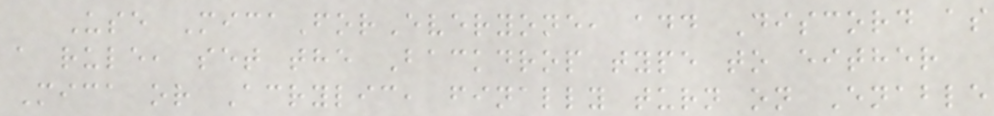Use MicaForEveryone, add Discord as
a rule, set the Backdrop type to either
Mica or Acrylic, finally turn on Enable
